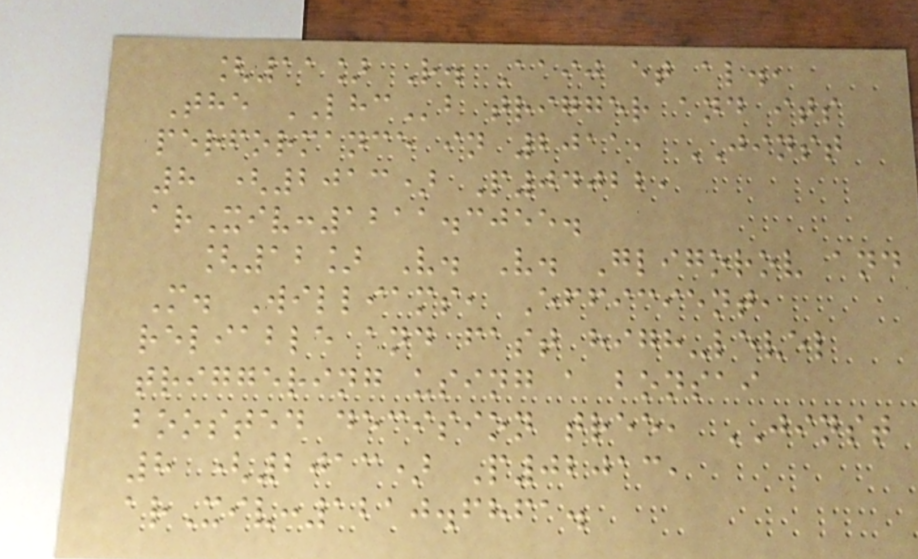[11] R. Aaij et al.,
The LHCb trigger and its
performance in 2011, JINST
8 (2013) P04022,
arXiv:1211.3055.
[12] V. V. Gligorov and
M. Williams, Efficient,
reliable and fast high-level
triggering using a bonsai
boosted decision tree, JINST
8 (2013) P02013,
arXiv:1210.6861.
